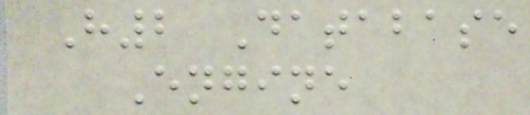H2 Database
Engine
